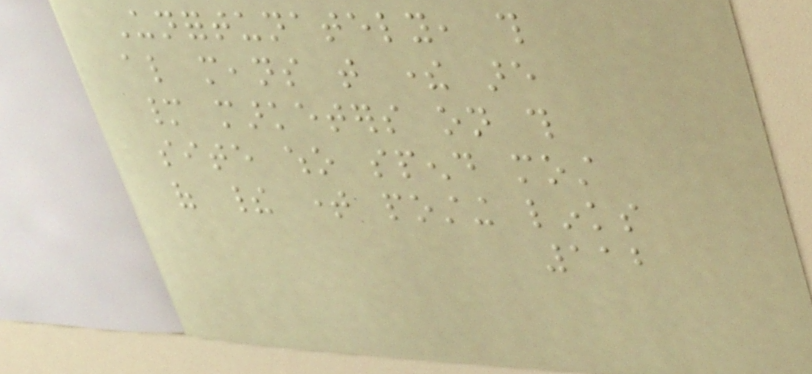Unfortunately, this
also means that there are
many marketers on this
site who spend most
of their time posting links
112
